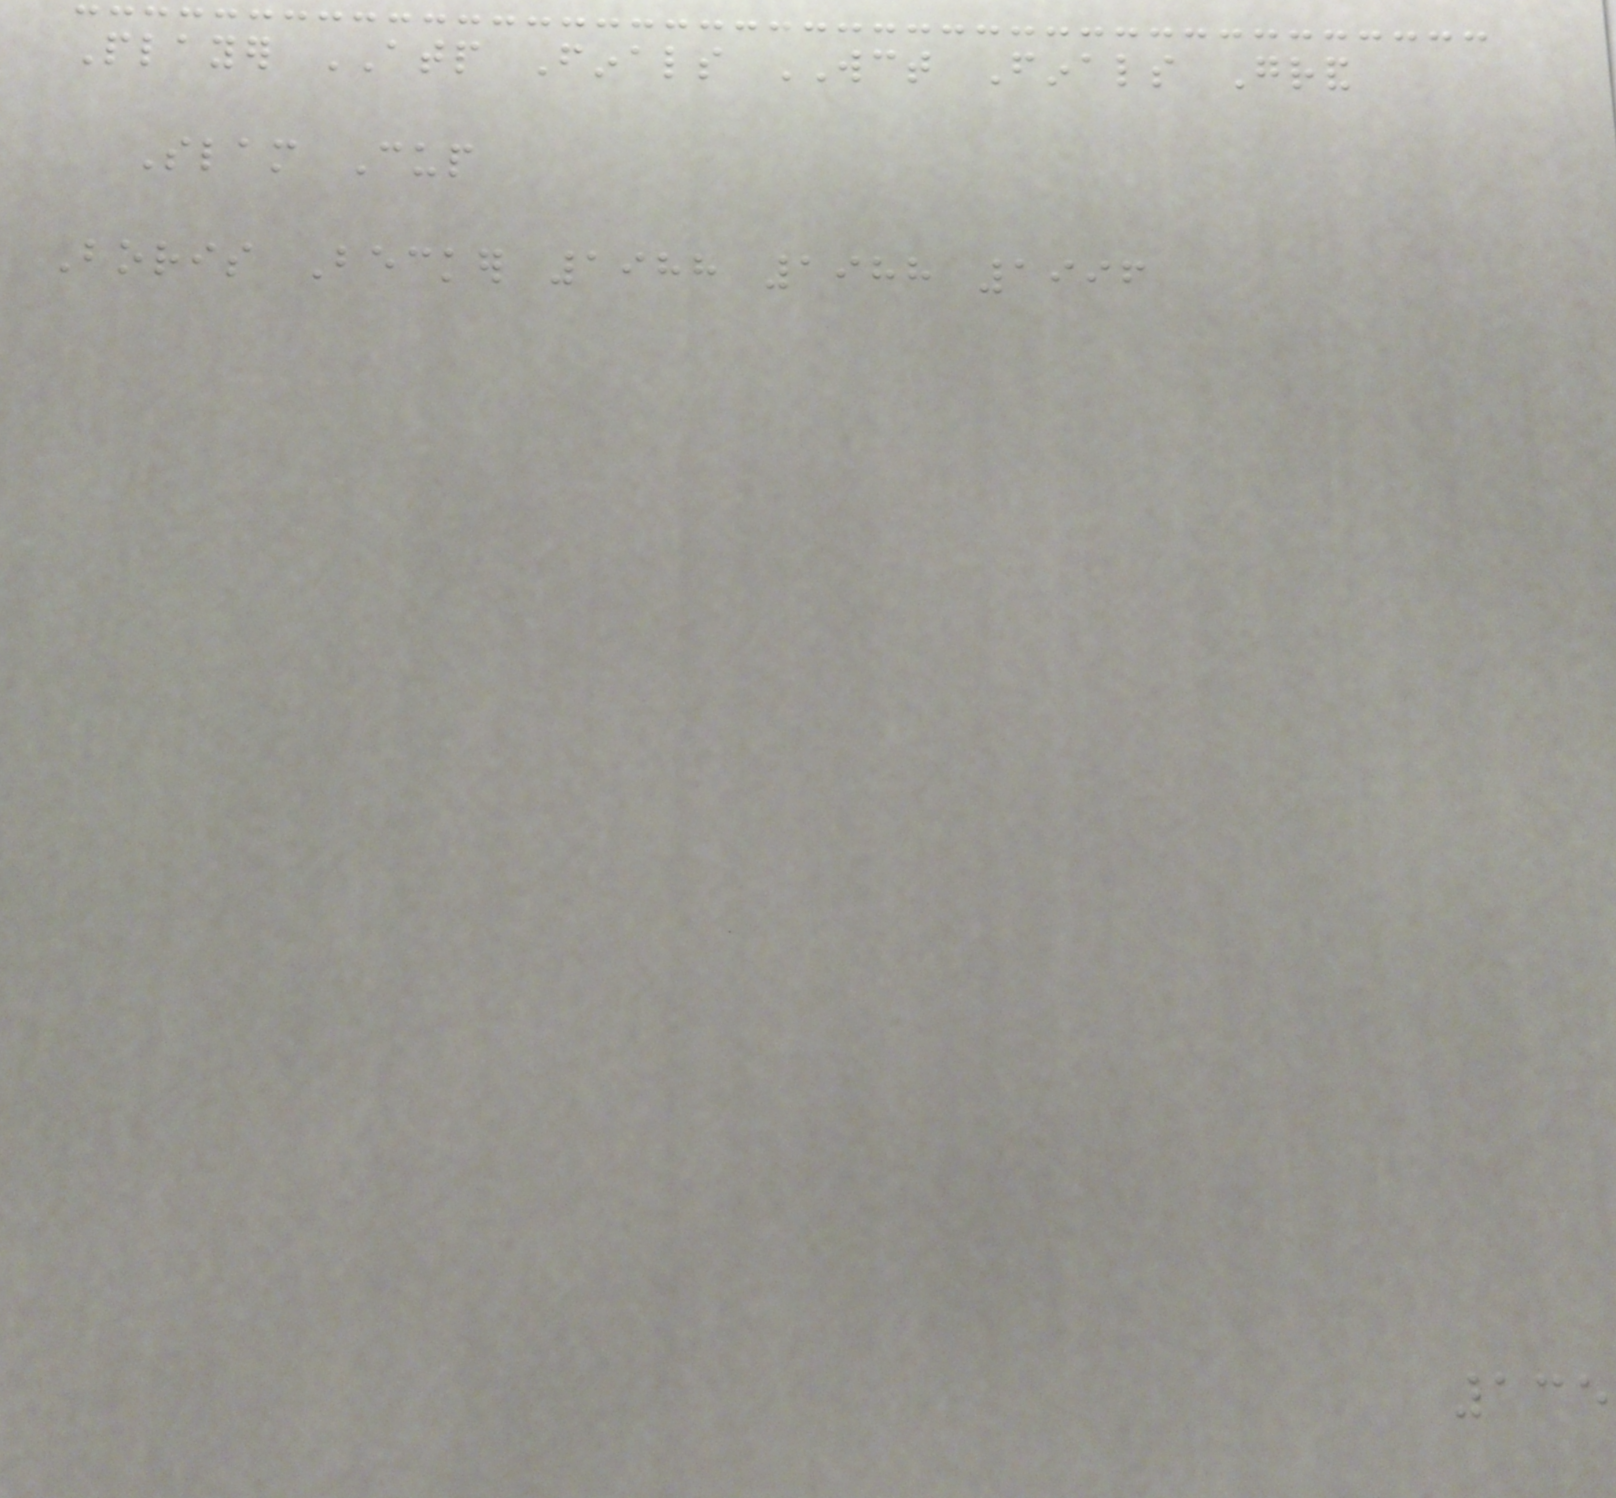Player ATP Finals WCT Finals Grand
Slam Cup
Boris Becker 1988 1988 1996
135
